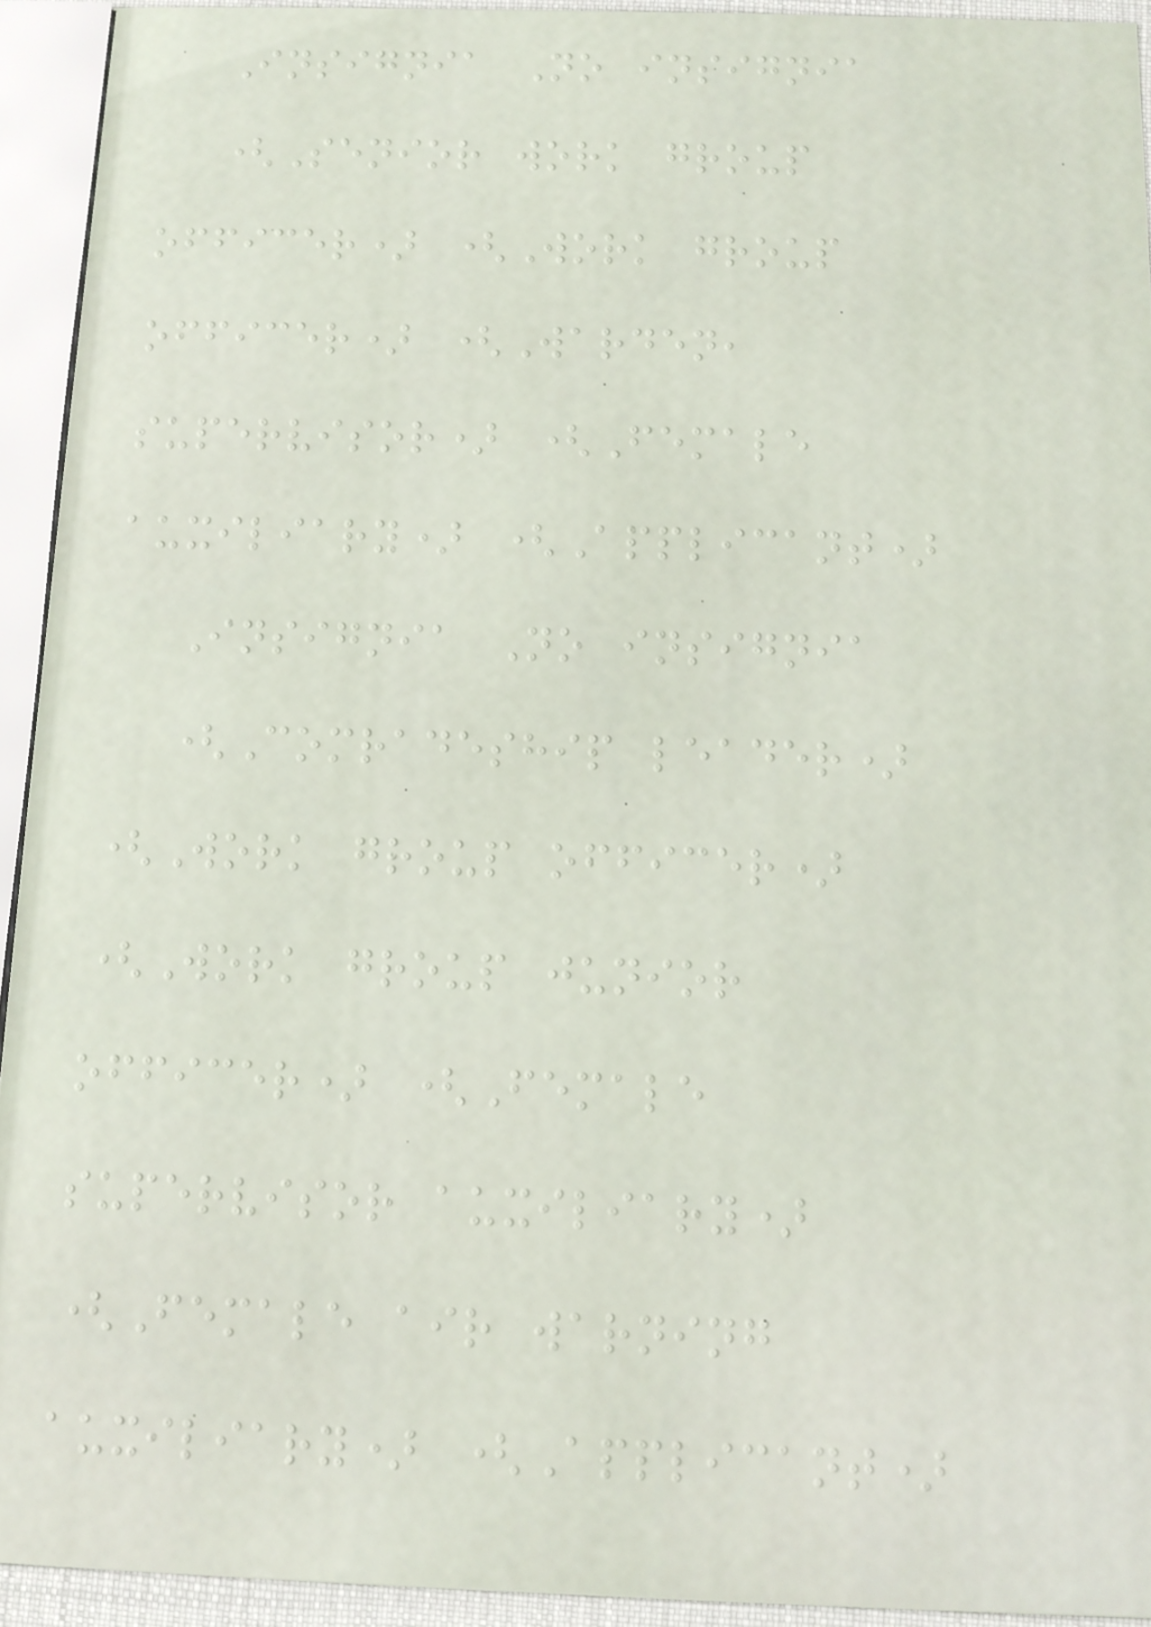Insignia No insignia
(Senior work group
officer) (Work group
officer) (Warden,
supervisor) (Female
auxiliary) (Applicant)
Insignia No insignia
(Comradeship leader)
(Work group officer)
(Work group junior
officer) (Female
supervisor auxiliary)
(Female air warning
auxiliary) (Applicant)
